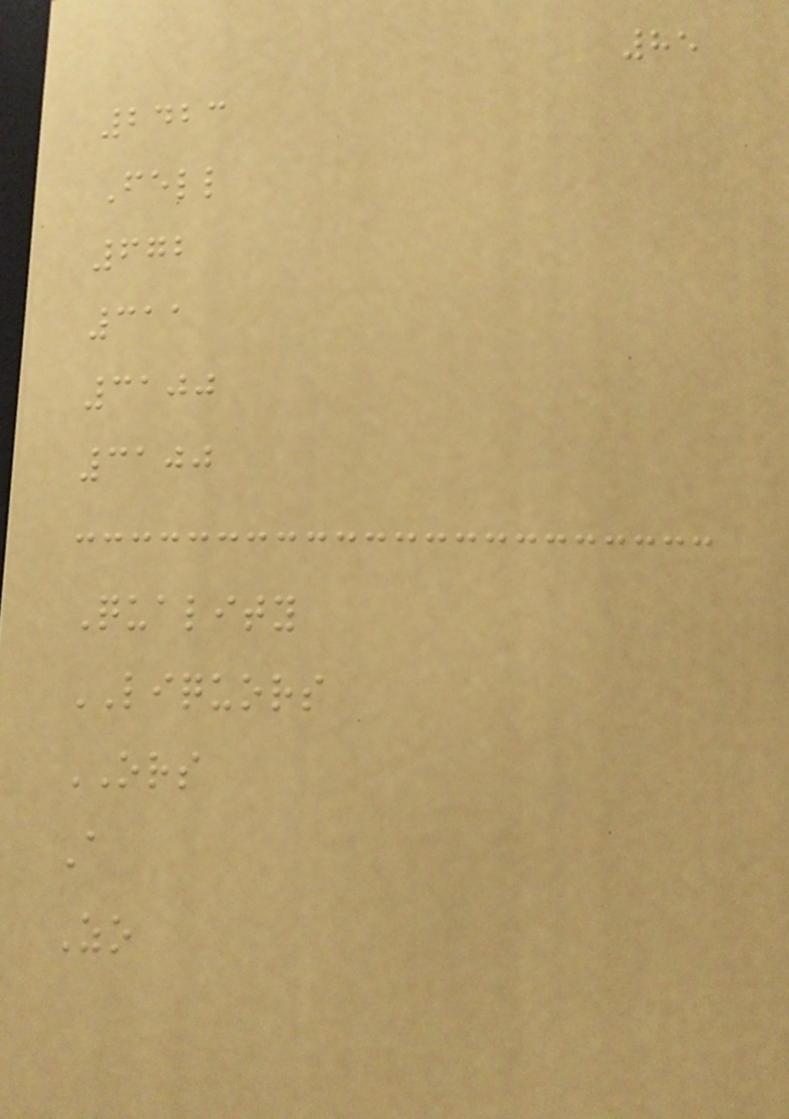85
2423
Fell
672
311
3100
3100
Quality
LIQUORS
ORS
A
Zo
